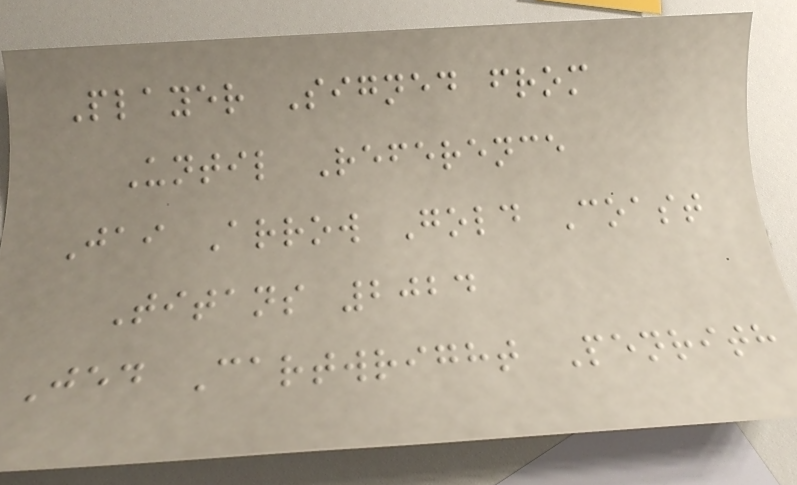Player Signed from
Until Reference
Jai Arrow Gold Coast
Titans 2024
Jed Cartwright Penrith
